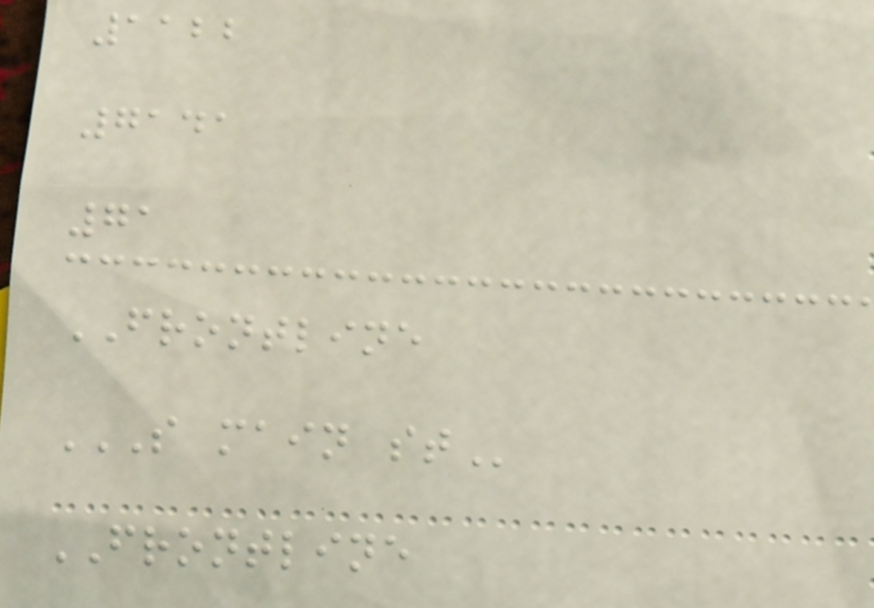1122
7141
71
FRONTLINE
S MAIN ST
FRONTLINE
